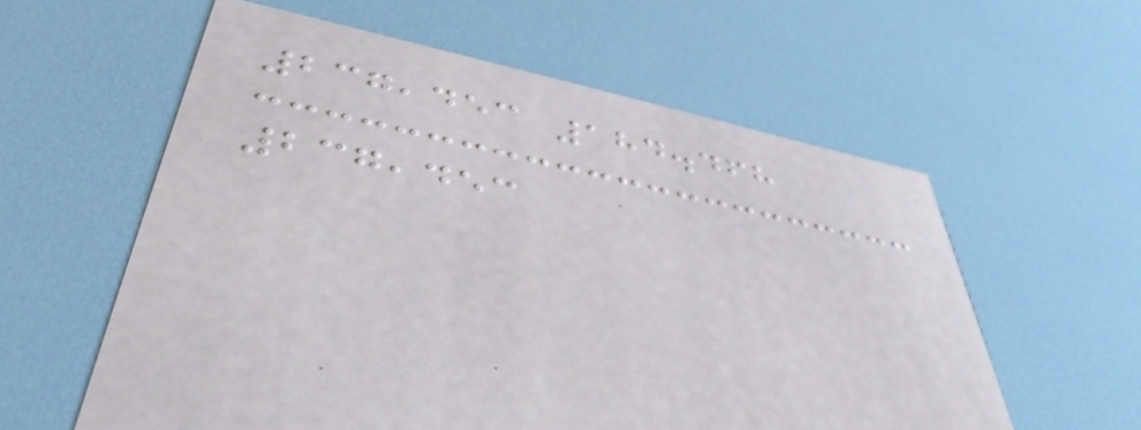237,453 184.468
237,453
